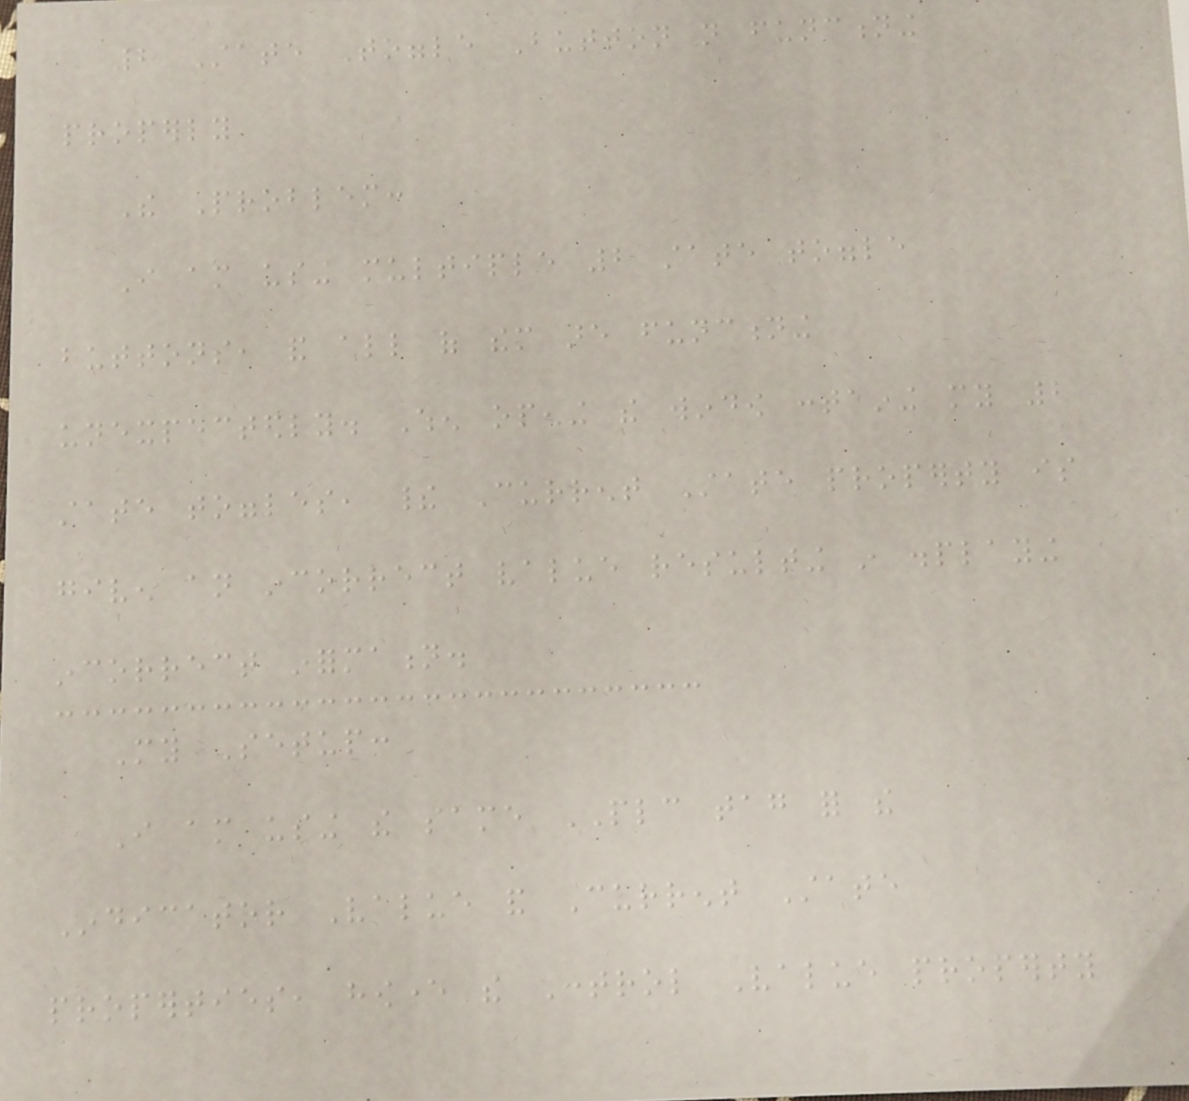2 State Toggle Button not functioning
properly
The Problem:
I am using multiple 2 state toggle
buttons, and all of them are functioning
unexpectedly. When opening the window containing my 2
state toggles, their Current State property is
given an incorrect value resulting in displaying
incorrect information.
My Setup:
I am using the same PLC tag for the
Indicator Value and Current State
properties, however the Control Value property
